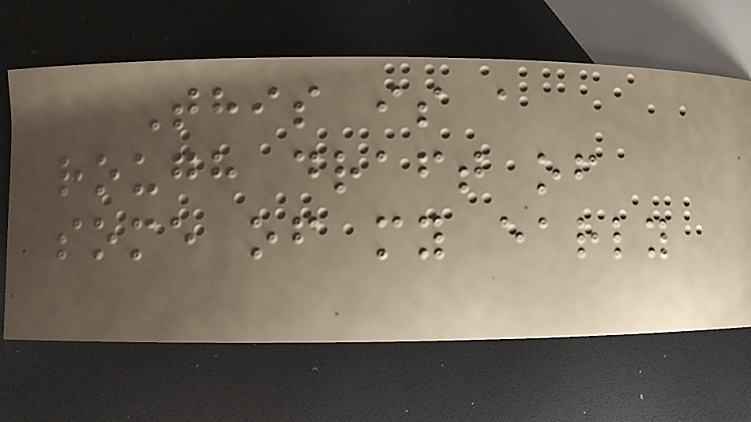This is a
rough draft of
some of my early
